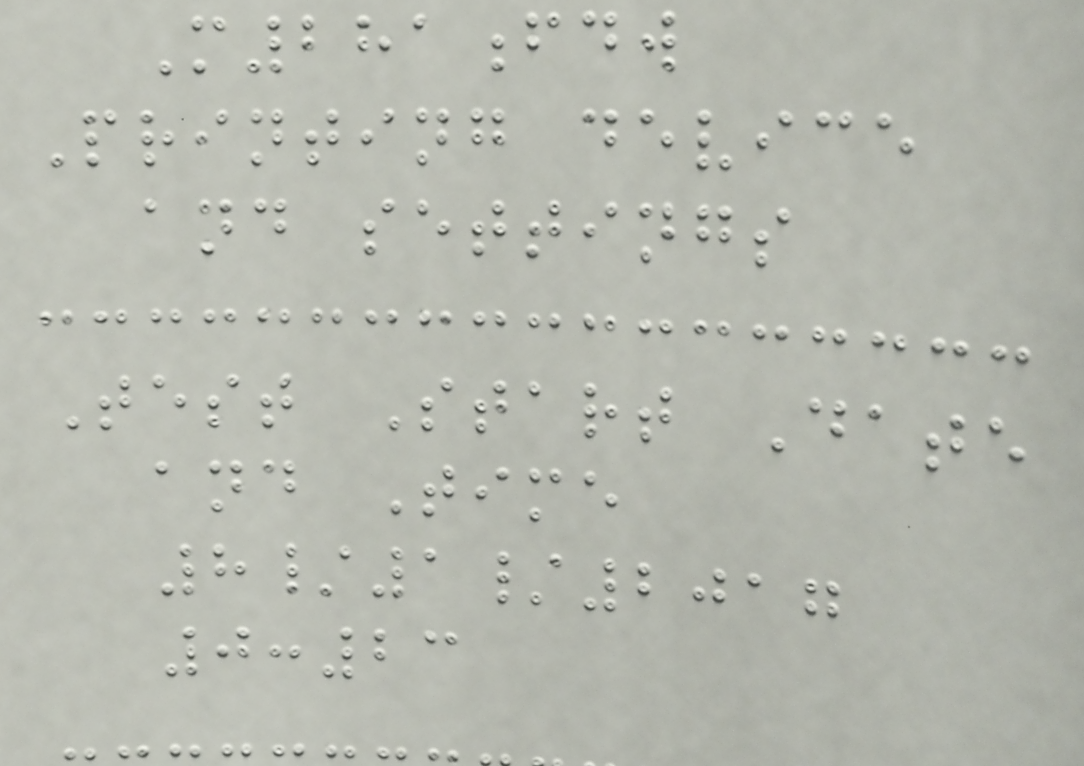M281fdw
Printing device
and settings
Test Start Date
and Time
8/1/2017
0:23
